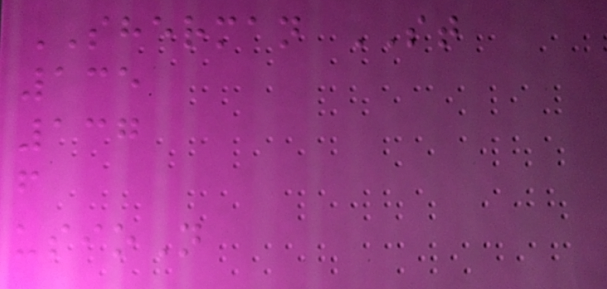SHERMAN ST
135
137
f
usioN
